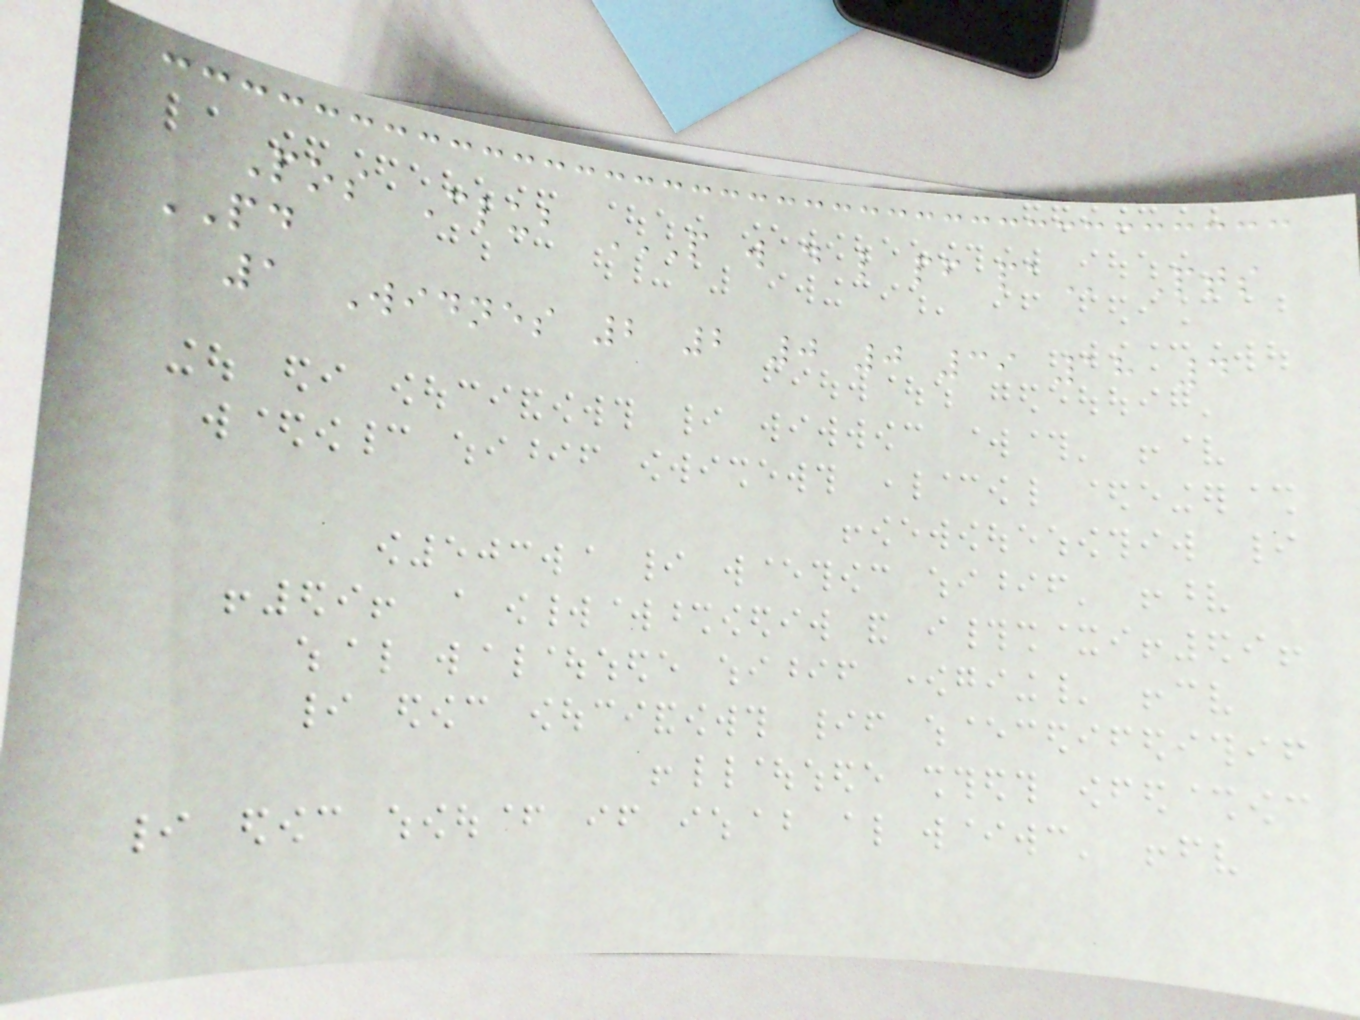Pos Club P W D L PF PA Pts
PD
1 Widnes 2 2 0 0 39 18 4
